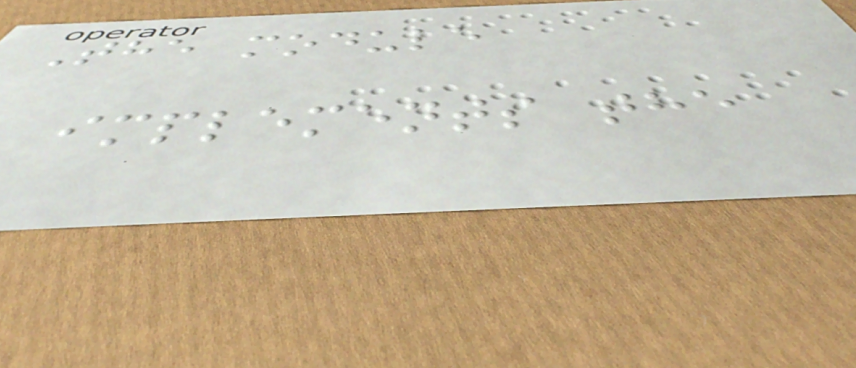The module
implements the
